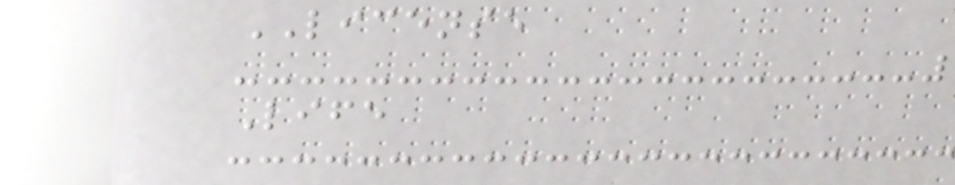LICENSE
Life
